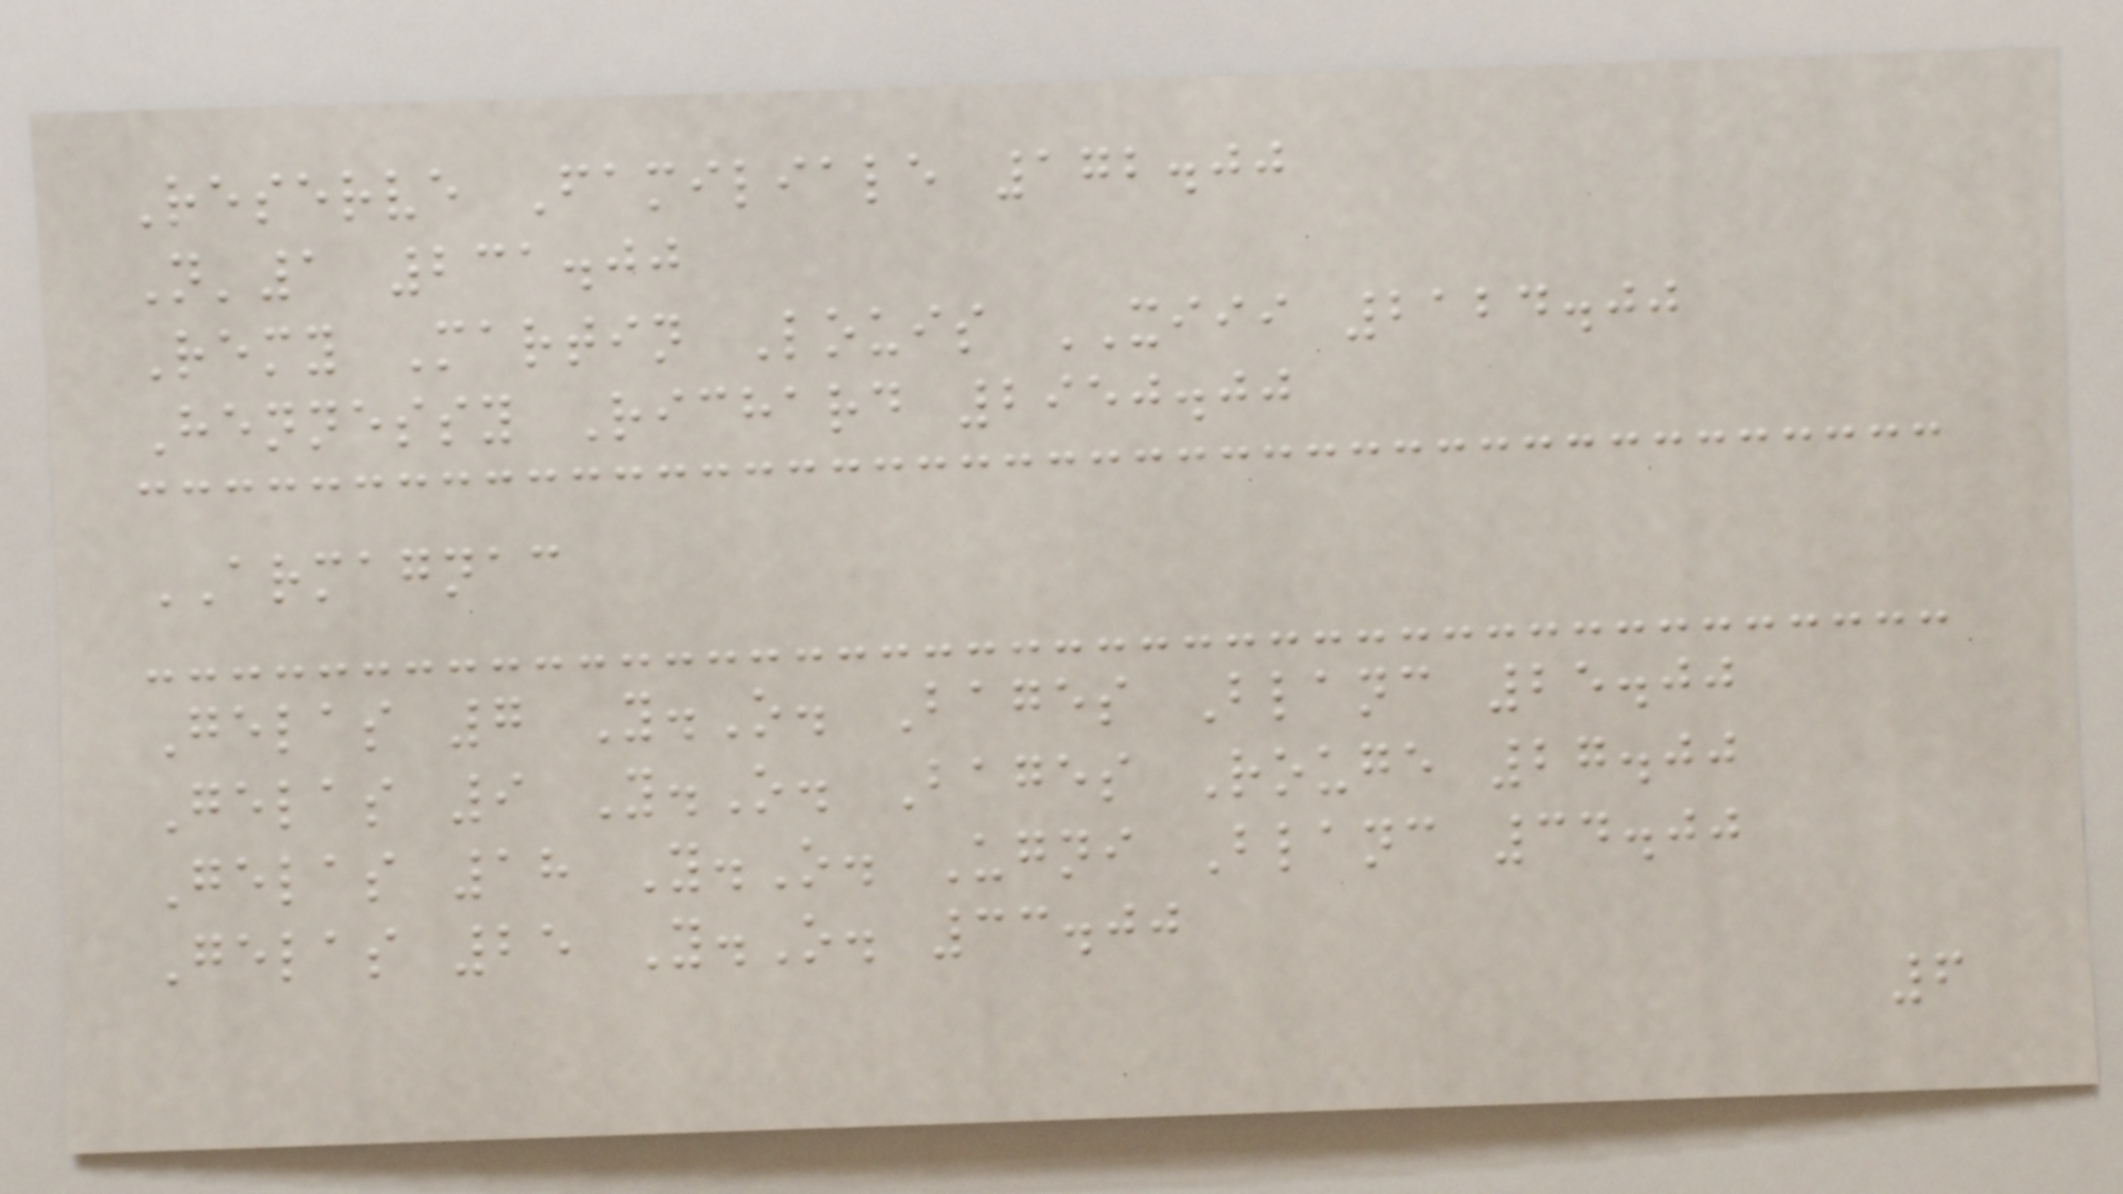Reserve Familiale 172.00
N'1 231.00
Remy Martin Louis XIII 2124.00
Hennessy Richard 2950.00
ARMAGNAC
Gelas 7 Y.O. Bages Blanc 25.00
Gelas 9 Y.O. Bages Rouge 27.00
Gelas 18 Y.O. Ugni Blanc 34.00
Gelas 25 Y.O. 33.00
6
